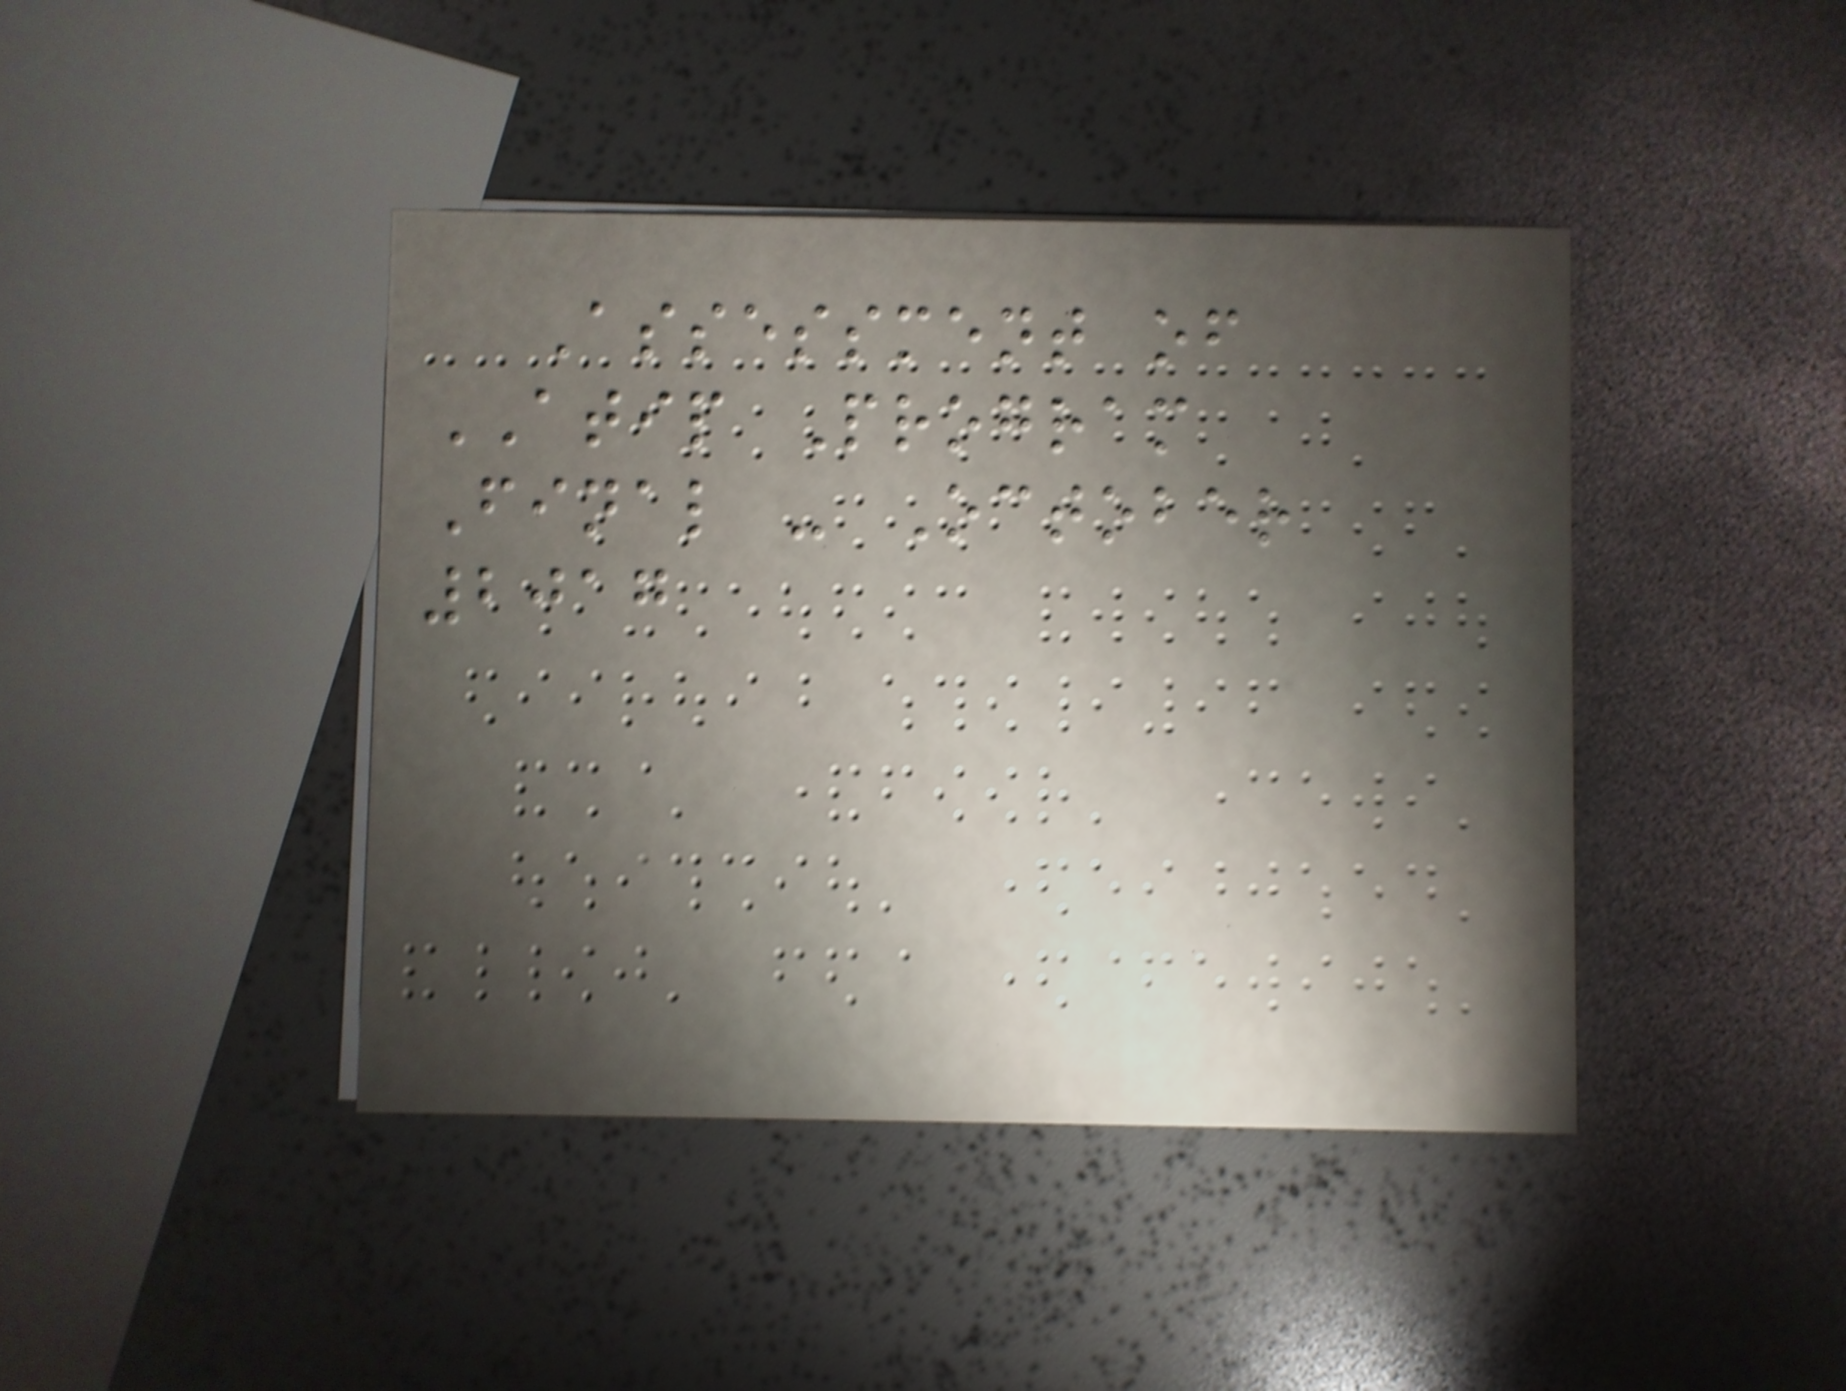Assessment of
ATIP Program
Final - October
2017
